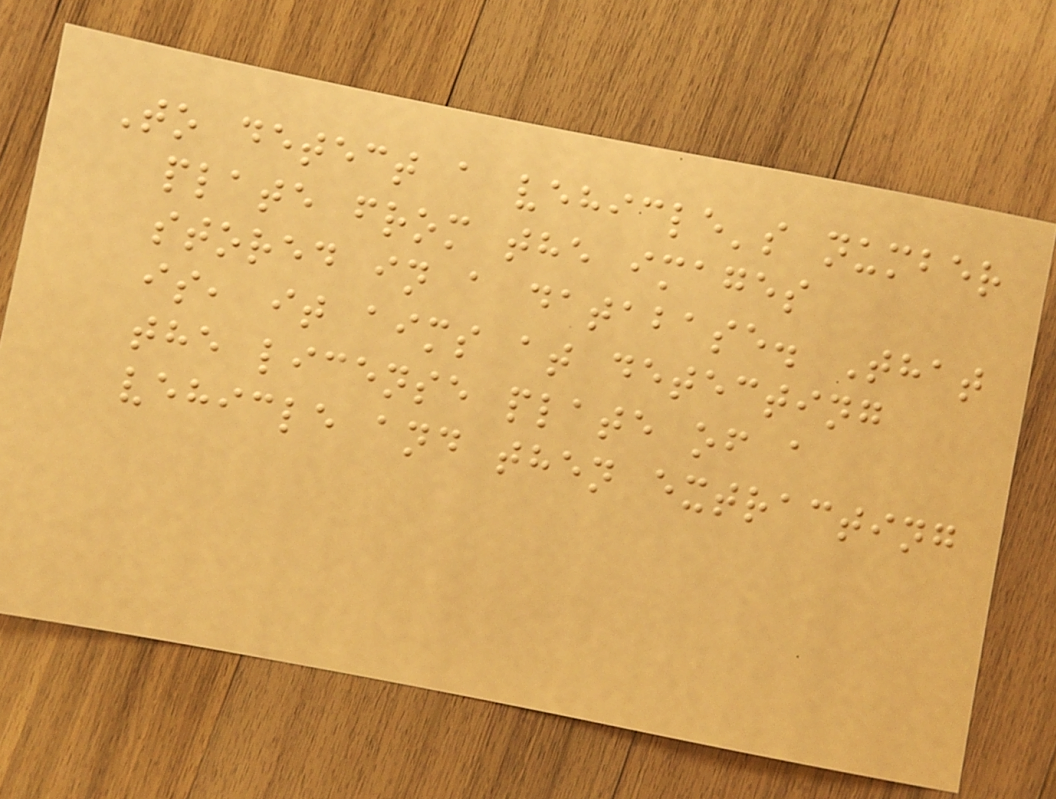To detect a vehicle's number
plate from the images
stored in a database. That
is, it aims at detecting
the license plate of a
vehicle and then extracting
